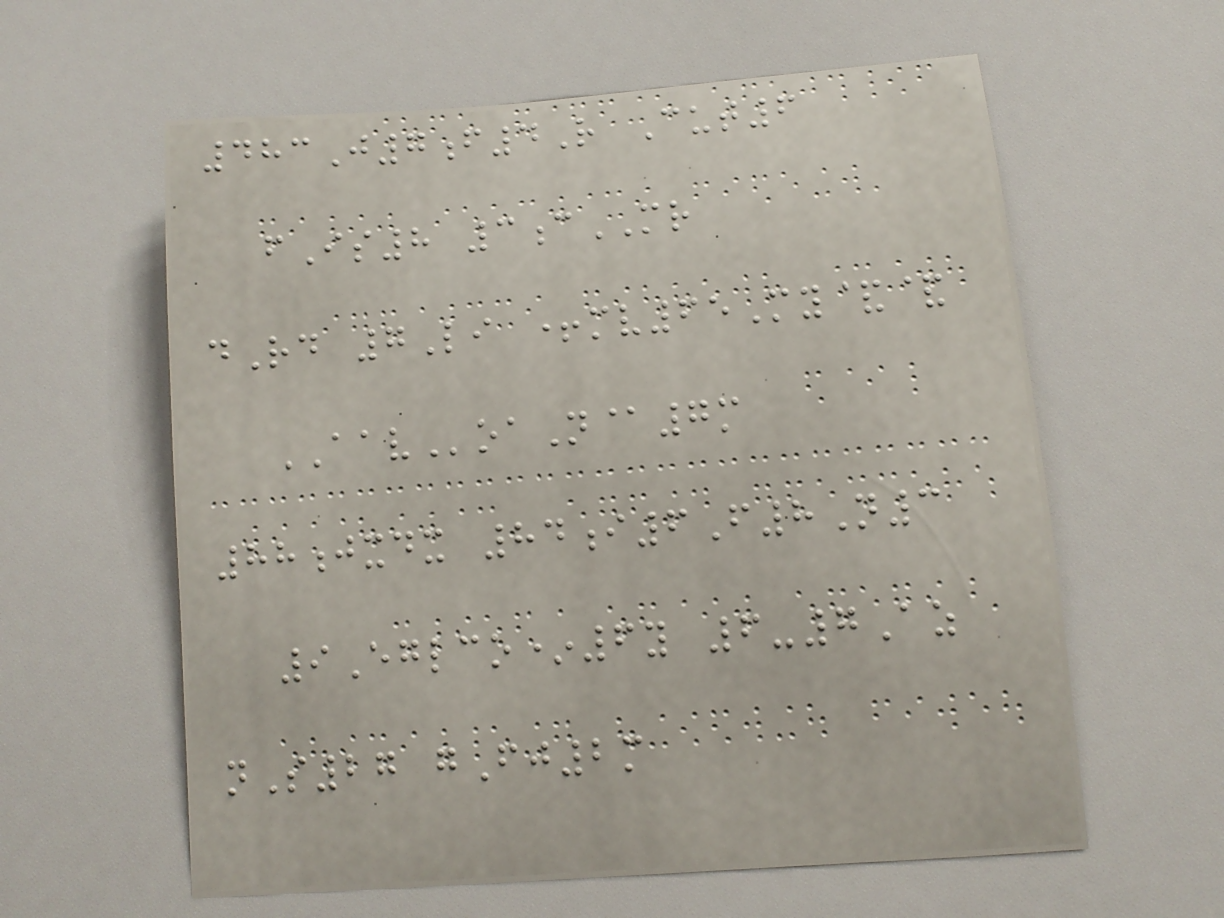483J7f4R Cut6
fIs8 3cMR
dRd 7Li +mv65My&&
AAVoaN@7m
88jxdx 84i6F8N3
9Eglco*6y 6-7Az
nS27 gFj2m
